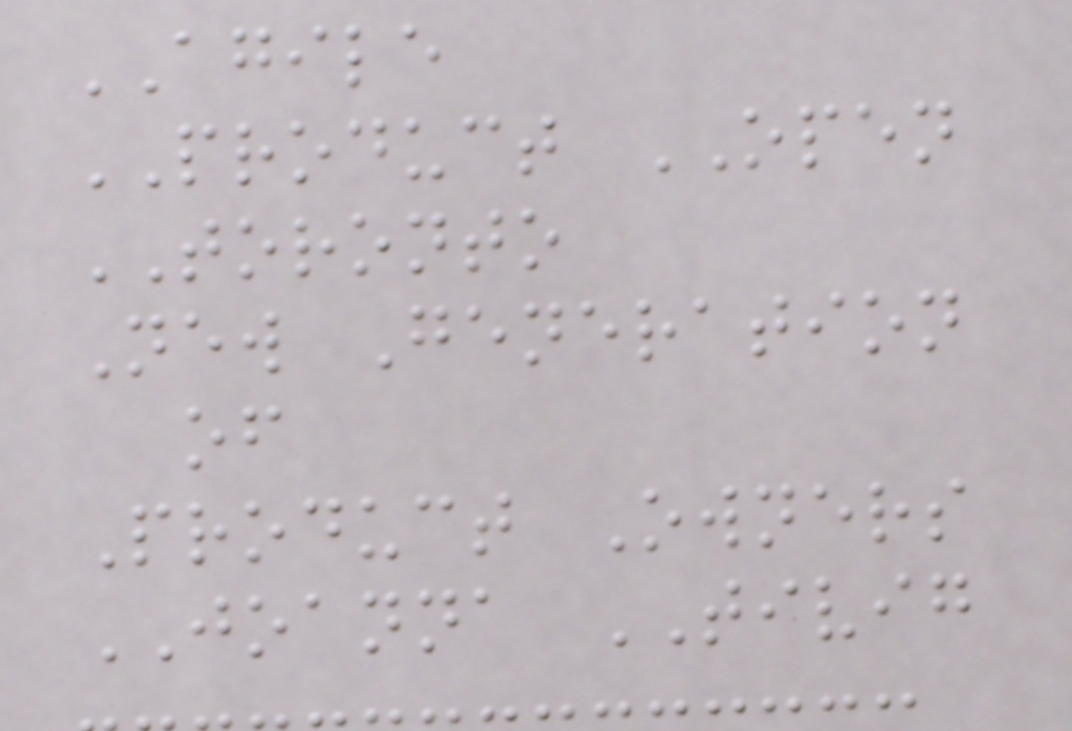AGILE
PRODUCT OPEN
TORONTO
New Generation
of
Product Owners
JOANNA TIVIG
